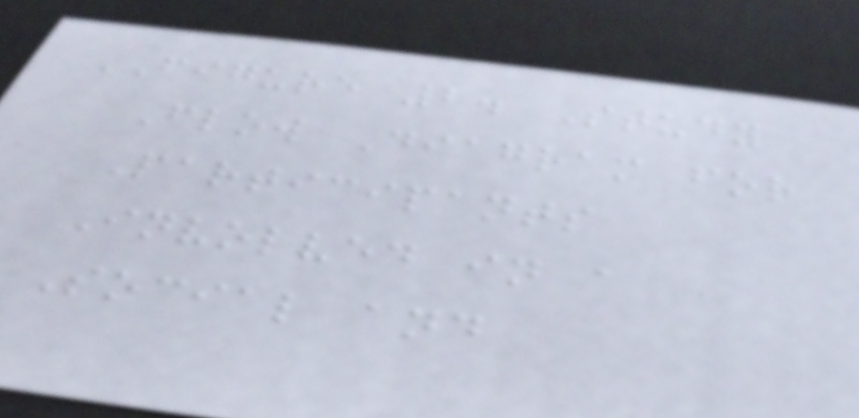FIGURE 2. Study
Flow Diagram for
Participants
Involved in a
Social and
